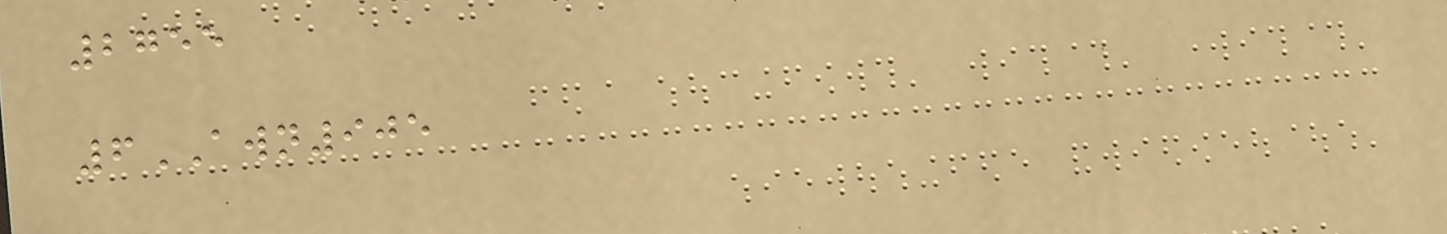2755
6AWN905
